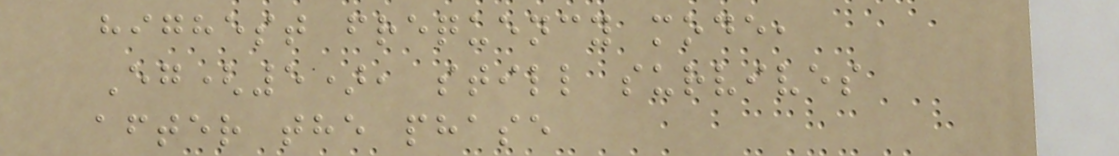highest frequency mode,
Eg(5), still survives
after the phase
